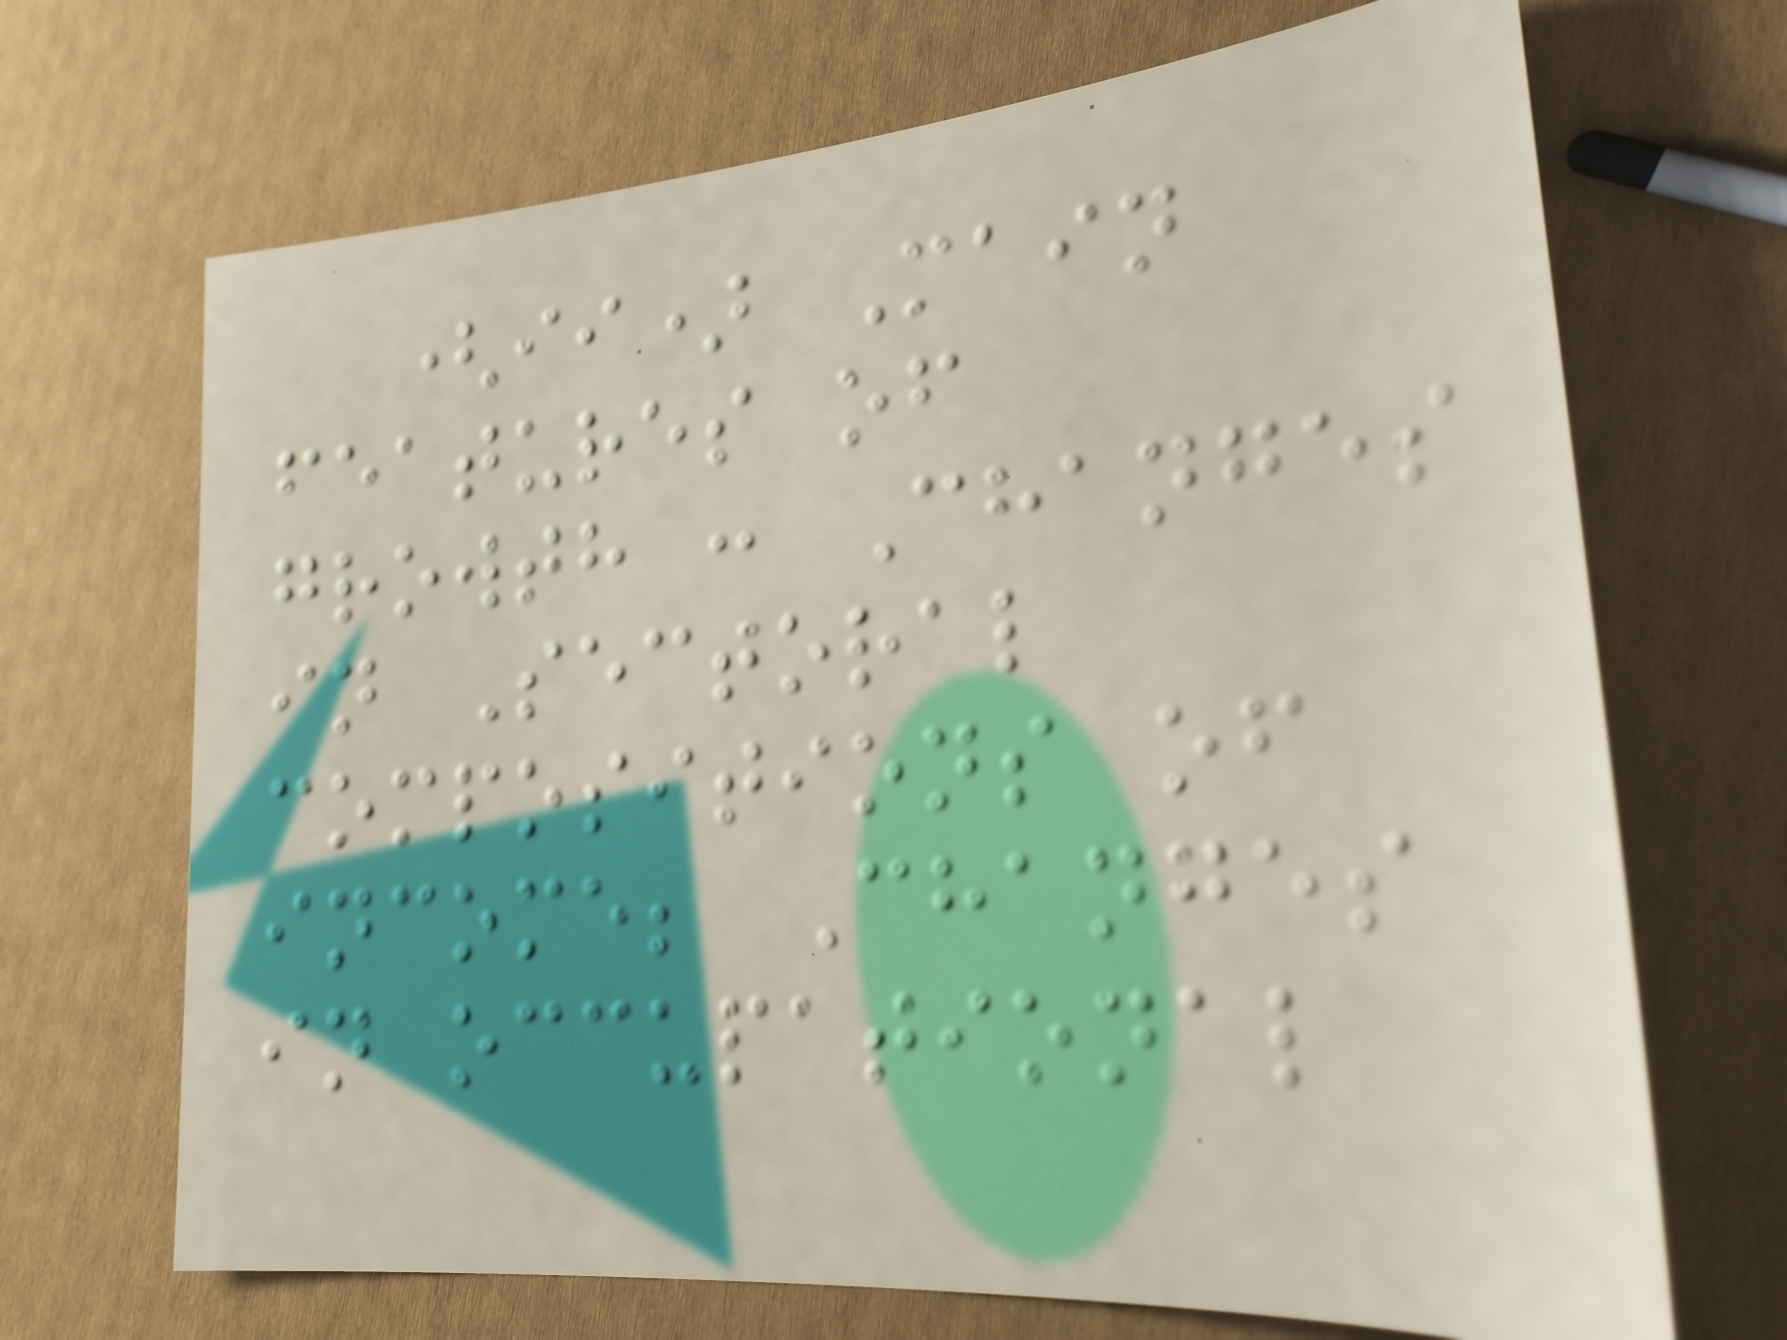(ii) Main
features of
growth : Changes
in Sectoral
compositions of
income; Changes
in occupational
